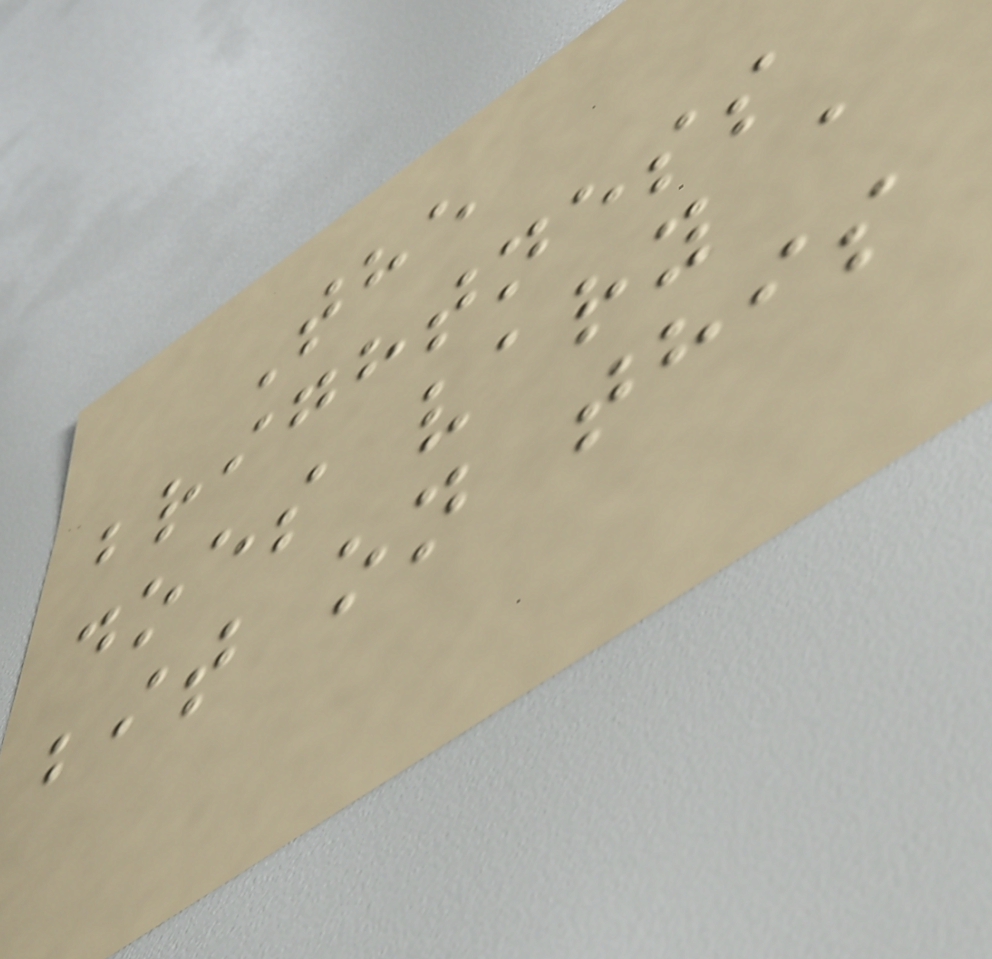The
brightness
does vary a
bit on this
